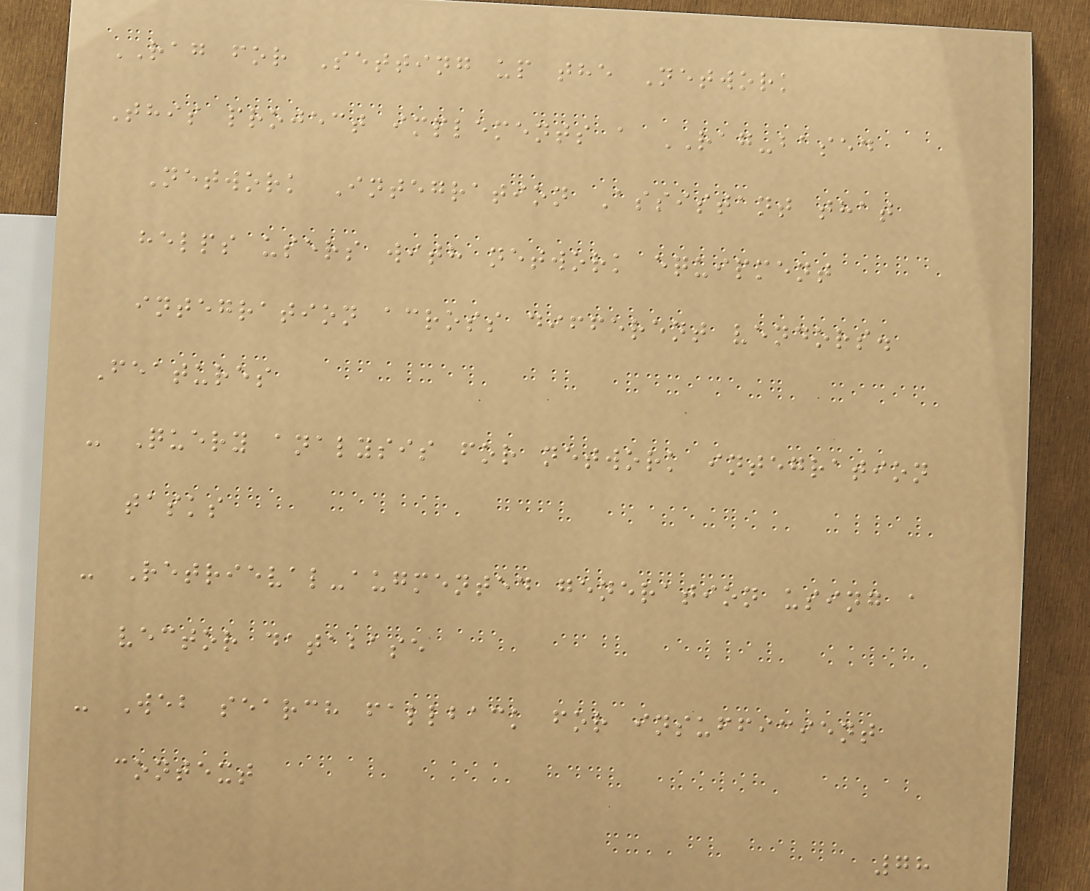RAG for Setting up the Network
This project implements a RAG-based
Network Integration Assistant that
helps users with network equipment
integration across different vendors.
Features
- Query analysis for network integration
tasks
- Retrieval-augmented generation using a
vector database
- Web search fallback for insufficient
context
78
